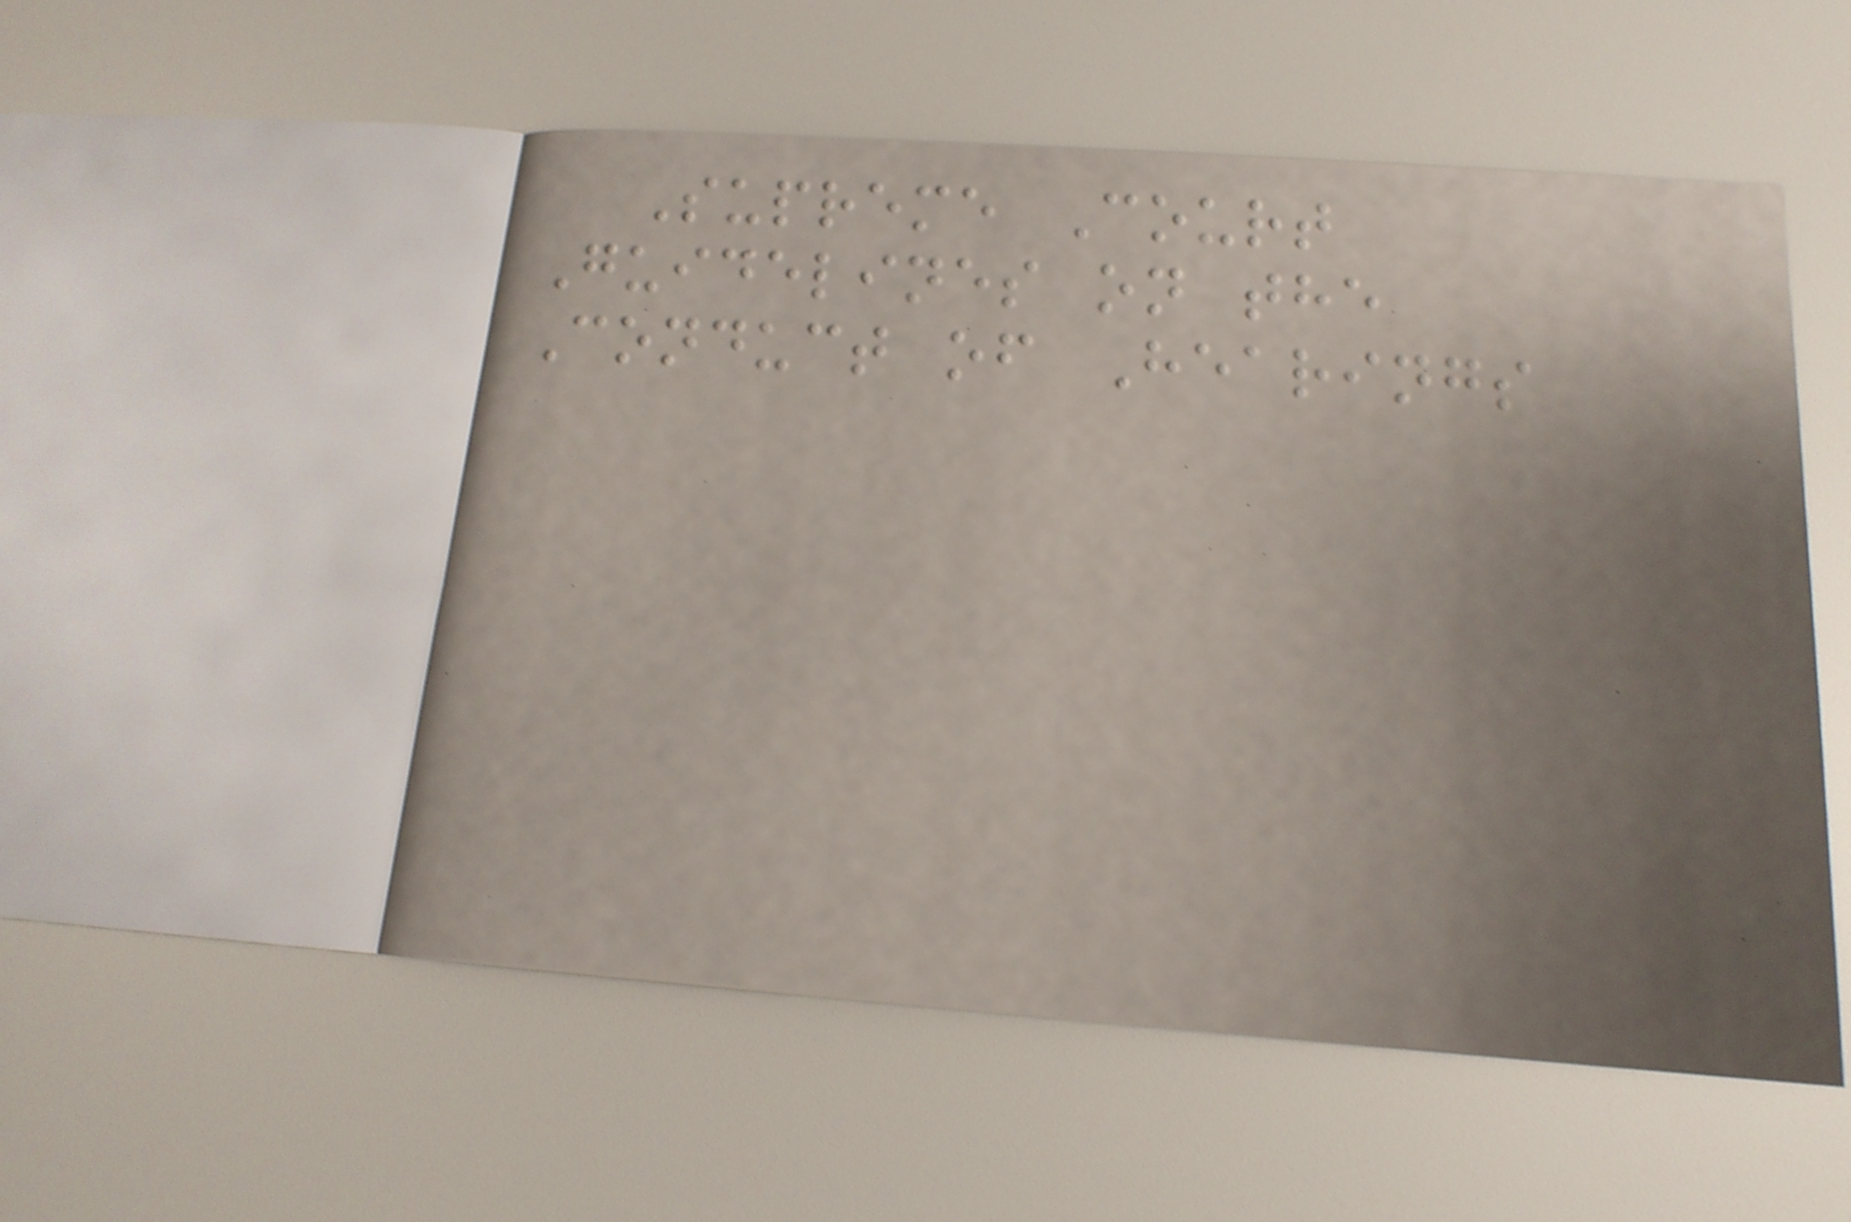Supreme Court
Guidelines on the
Conduct of Hearings
